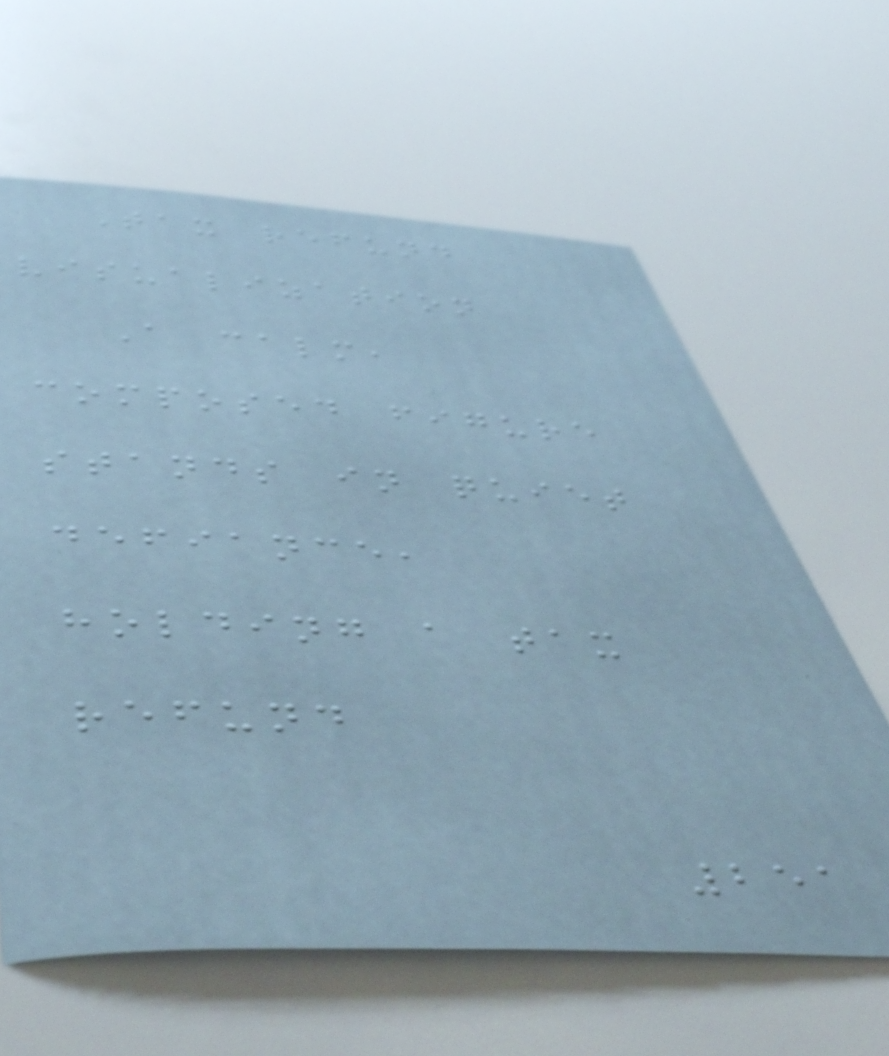Tax refund
visualization
A calm,
composed figure
stands in quiet
defiance,
holding a tax
refund
251
